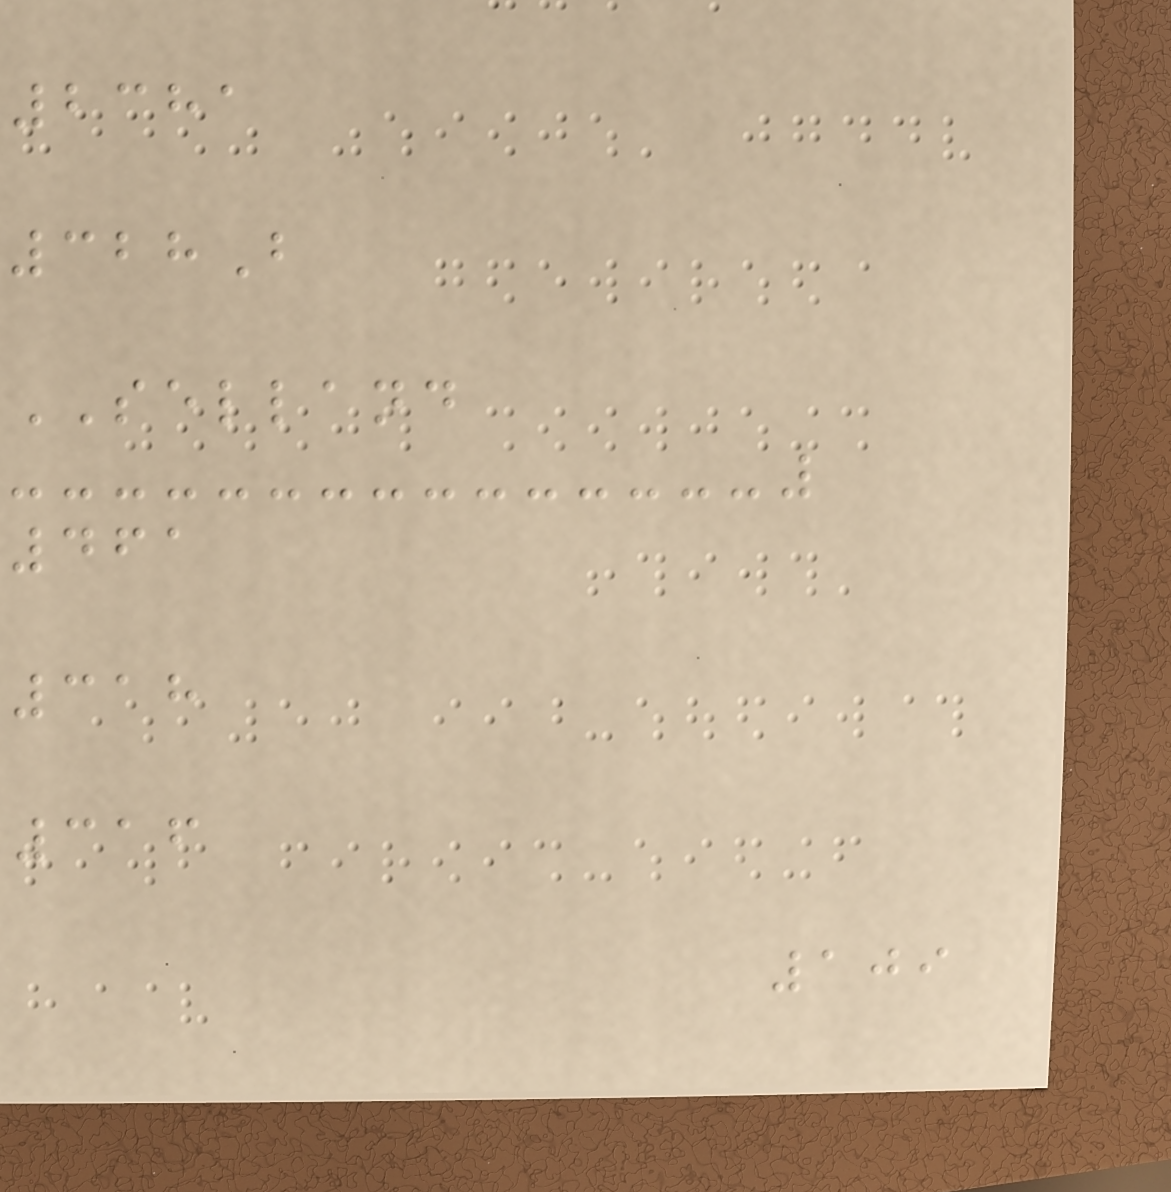2381
328B
SELLAND
461
318
316
109
